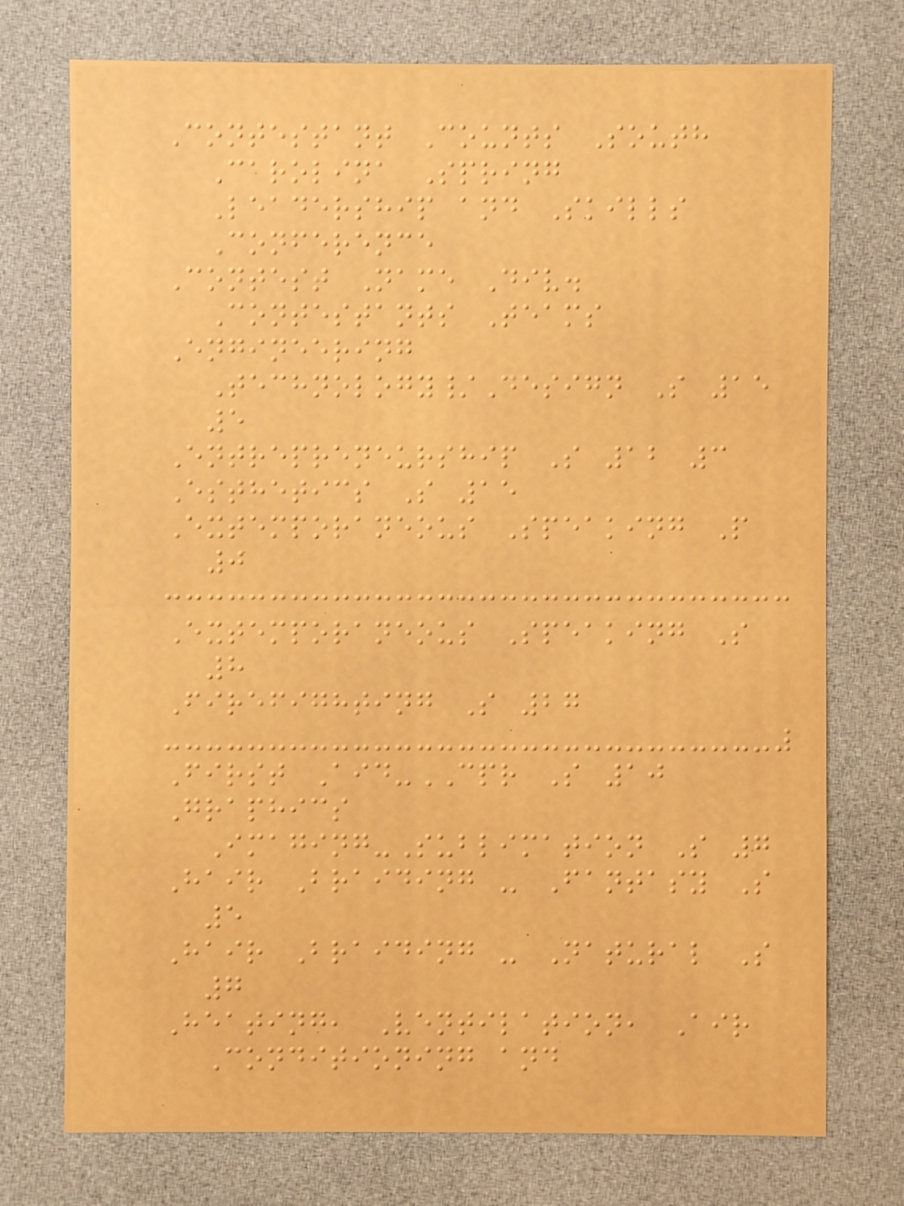Contestant Counts South
Carolina Spring
Leadership and Skills
Conference
Contest Name Div.
Contestants Teams
Engineering
Technology/Design S 15
5
Entrepreneurship S 12 3
Esthetics S 15
Extemporaneous Speaking P
0
Extemporaneous Speaking S
8
Firefighting S 27
First Aid-CPR S 10
Graphics
Imaging-Sublimation S 7
Hair Braiding - Fantasy S
5
Hair Braiding - Natural S
7
Heating, Ventilation, Air
Conditioning and
